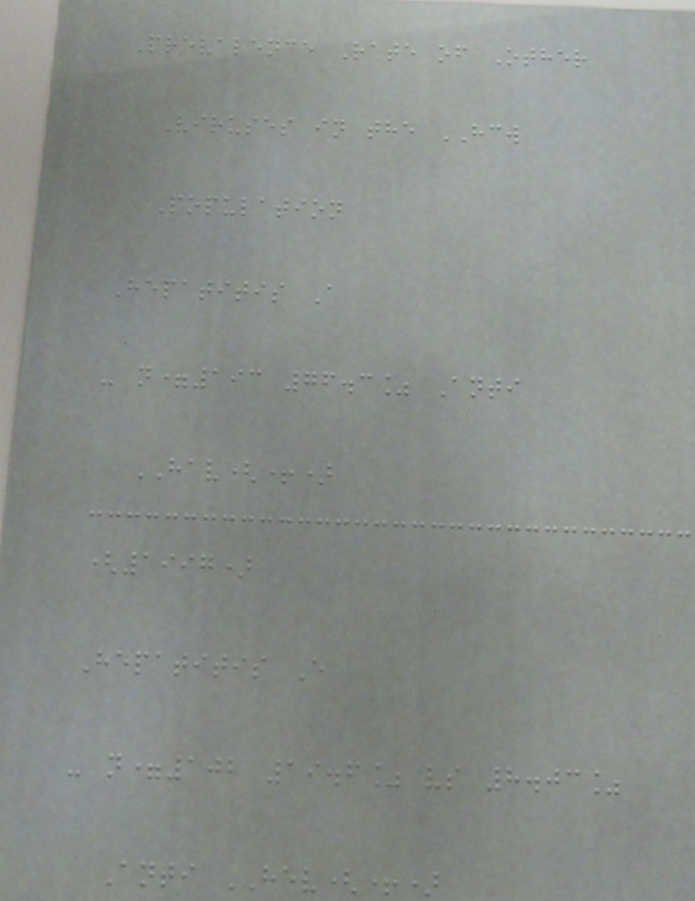Prevalence Rate of Other
Viruses in the HCW
Population
Hepatitis A
- n=193 76.3% Anti
HAV(+)
(1997)
Hepatitis E
- n=102 19.6% vs 8.03%
Anti HEV(+)
